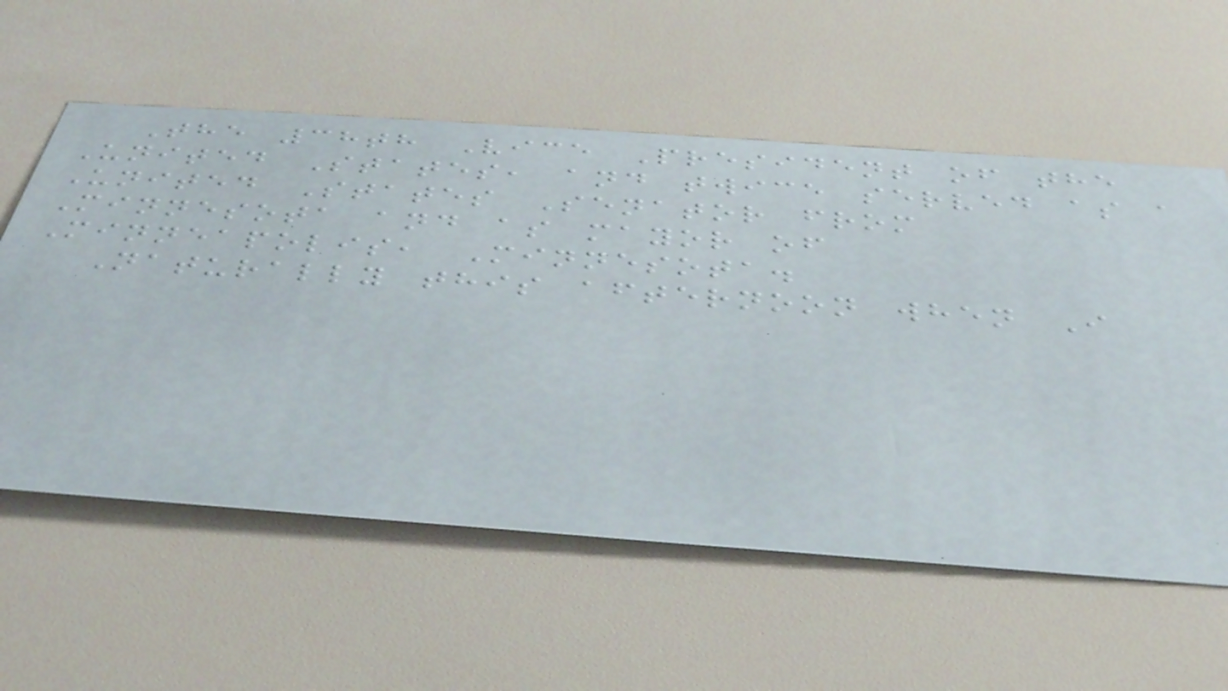The 38th Vice President of the
United States, and twice served as a
United States Senator from
Minnesota and as mayor of
Minneapolis, Minnesota.
Naturally this afternoon when I
